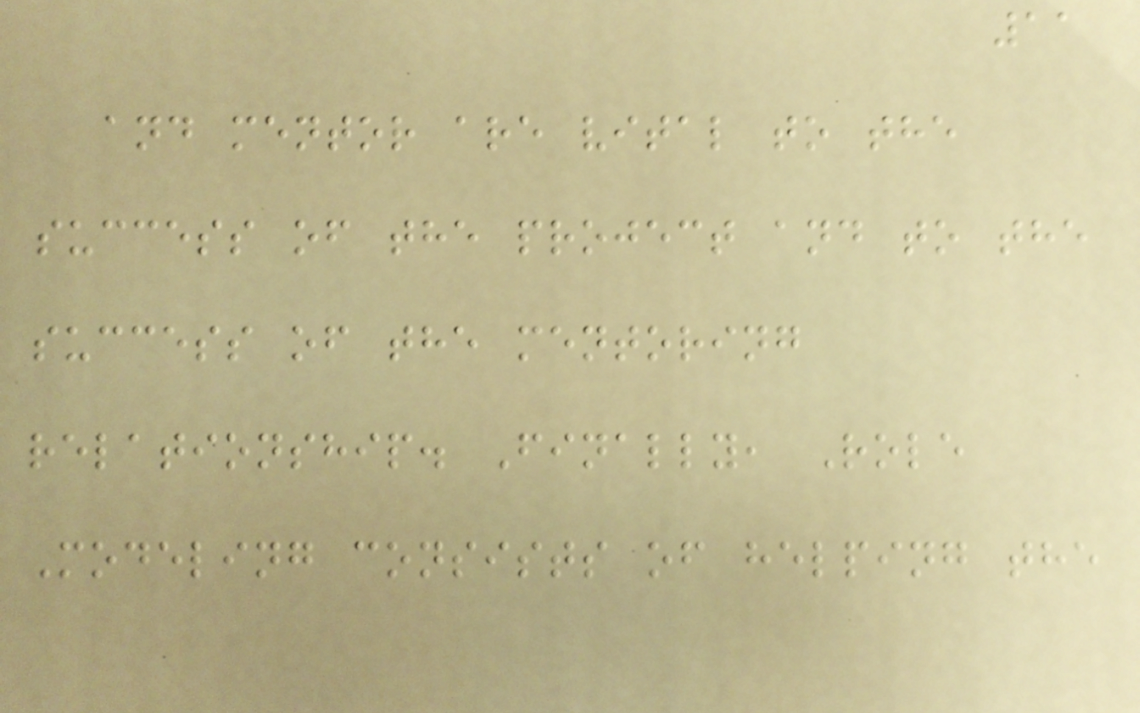11
and mentor are vital to the
success of the project and to the
success of the mentoring
relationship. Finally, Role
Modeling consists of helping the
